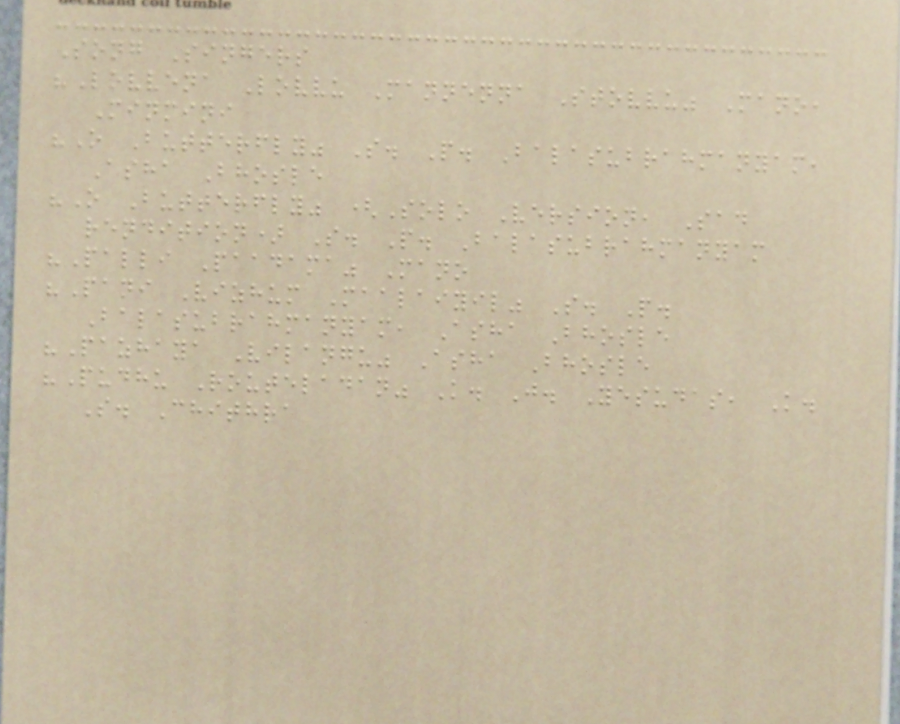Song Singers
"Lovvena Lovvu Mannenna Stovvu" Mano,
Minmini
"O Butterfly" S. P. Balasubrahmanyam,
Asha Bhosle
"O Butterfly" (Solo Version, Sad
rendition) S. P. Balasubrahmanyam
"Palli Paadama" Mano
"Pani Vizhum Maalaiyil" S. P.
Balasubrahmanyam, Asha Bhosle
"Pazhaya Vilangu" Asha Bhosle
"Pudhu Routeladan" K. J. Yesudas, K.
S. Chithra
